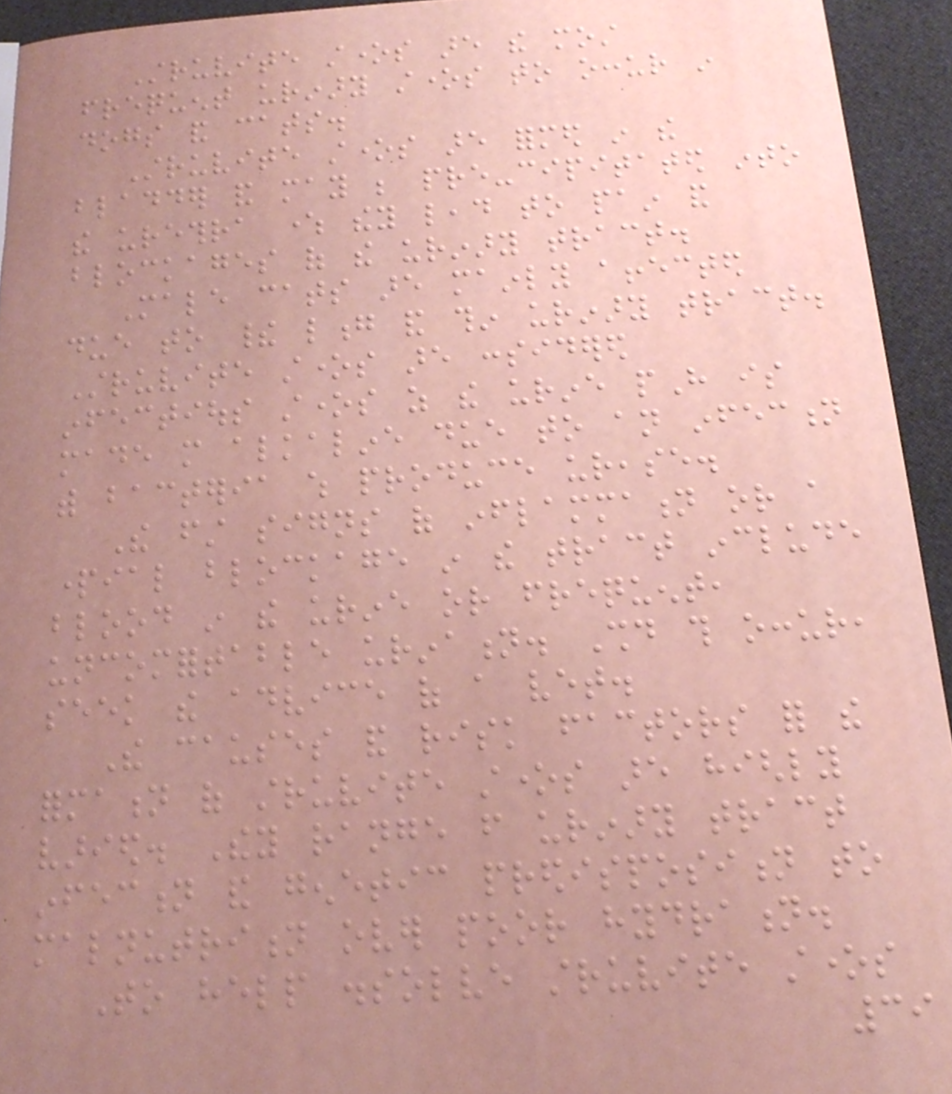Struvite stones are the most
frequent urinary stones to occur in
dogs and cats.
Struvite stones are formed in the
bladder and may be pre-cipitated into
the urethra where they lead to pain and
blockages of the urinary tract.
Male cats are mainly affected
due to their long and thin urinary tract.
Struvite stones are considered
infectious stones as the urine pH is
made more alkaline due to an infection
with bacteria which produce urease.
The first signs of inflammation or a
partial blockage in the tract include
blood in the urine or frequent,
uncomfortable urination. Should this occur,
seek the advice of a vet.
The causes and risk factors for the
formation of struvite stones are highly
varied. They range from urinary tract
infection and genetic predisposition to
malnutrition over poor hydration.
To help dissolve struvite stones
39
